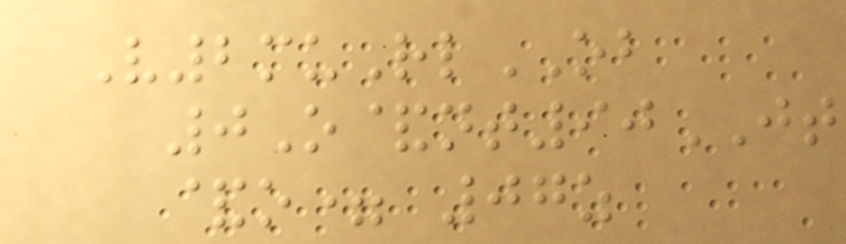V2muRlOB
0O&nt90JT
&o= 07z
